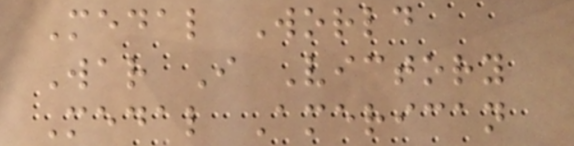Medal World
War I Victory
Medal American
